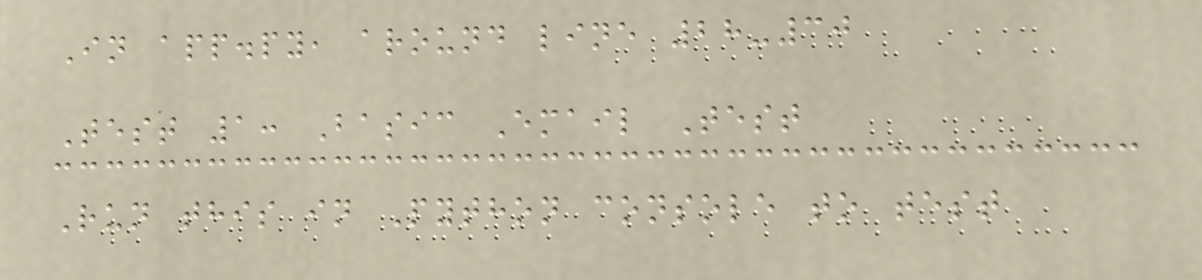In app.py, around line 28-30
Test 1: Basic Email Test
Run this in Python console to test
